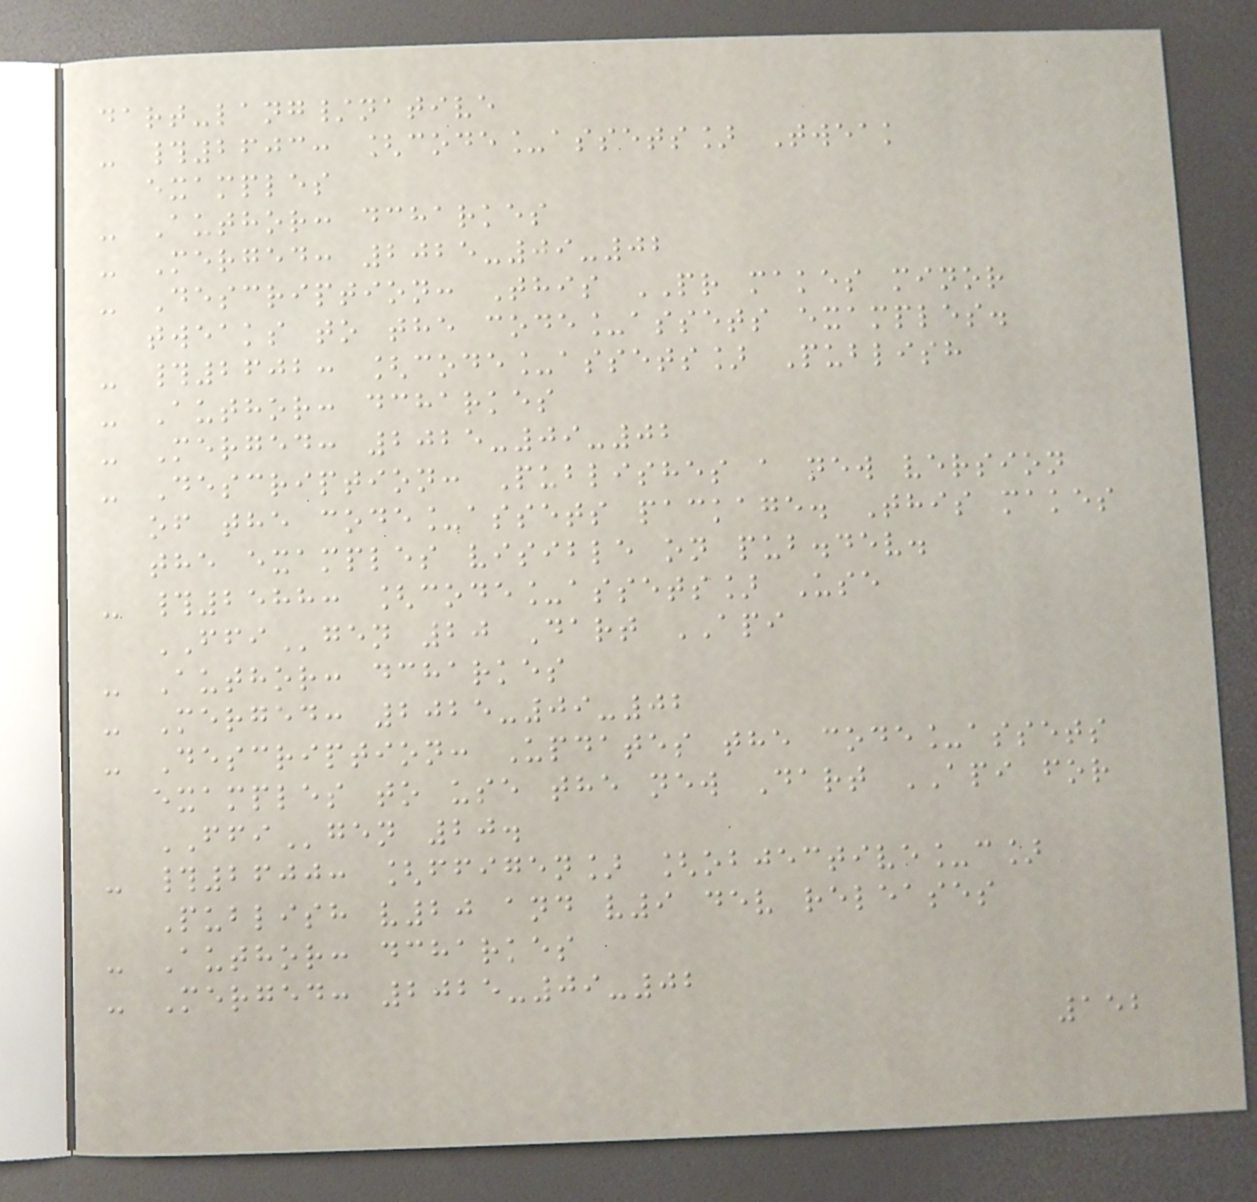dart-lang/native
- #2603: [code_assets] Tweak
examples
- Author: dcharkes
- Merged: 2025-09-02
- Description: This PR makes minor
tweaks to the code_assets examples.
- #2602: [code_assets] Publish
- Author: dcharkes
- Merged: 2025-09-02
- Description: Publishes a new version
of the code_assets package. This makes
the examples visible on pub.dev.
- #2588: [code_assets] Use
FFIgen 20 Dart API
- Author: dcharkes
- Merged: 2025-09-02
- Description: Updates the code_assets
examples to use the new Dart API for
FFIgen 20.
- #2600: [ffigen] [objective_c]
Publish v20 and v9 dev releases
- Author: dcharkes
- Merged: 2025-09-02
152
